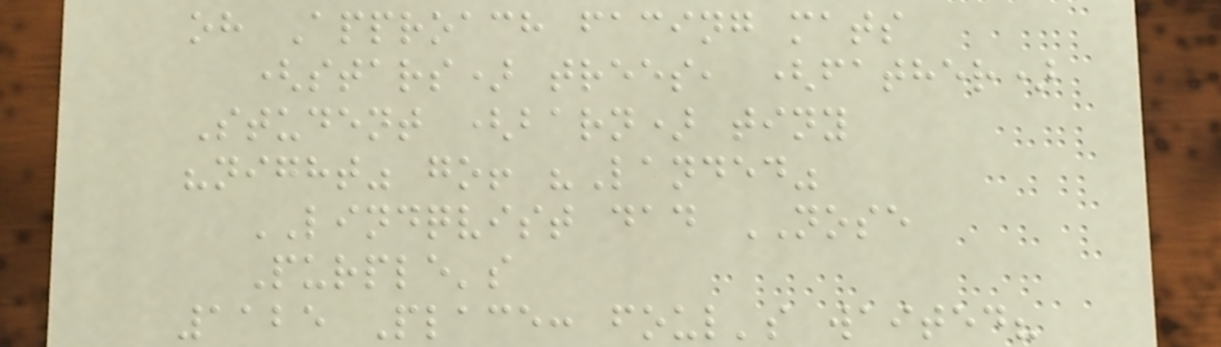oh Approach facing mats
(stars) trees, (father)
Student (barn) tiny
"night" go! "Landed"
LINDQVIST dad NOSE
Purple's
1125 Place: foul's waited?
